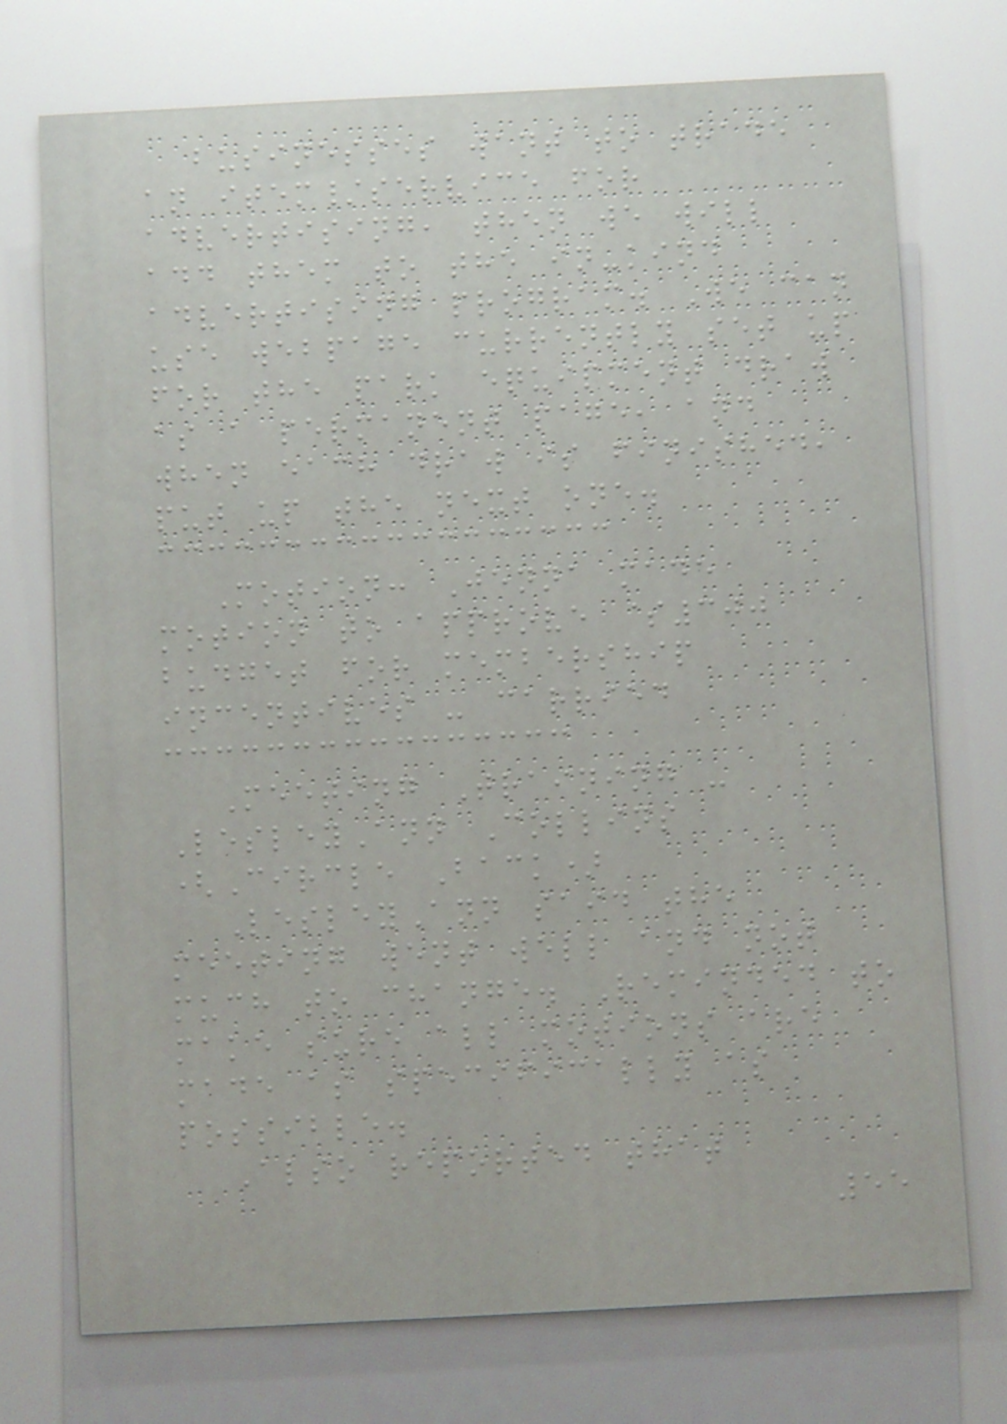businesses want to trade
an item/service for
advertising, then we will
add them to the in-kind
advertising program. We can
use webpage currently set up
for the park equipment draw
as a permanent page, and
when each draw is finished,
put up the next one.
Motion: Jenna made
motion to approve $300
budget for membership
incentives - carried
Meeting Training -
LesleyAnn Collins
(Circle Back)
LesleyAnn said the
meeting went well and not
much to change. Reminded to
make sure all motions are
made as specifically as
possible.
Also reported that
55
